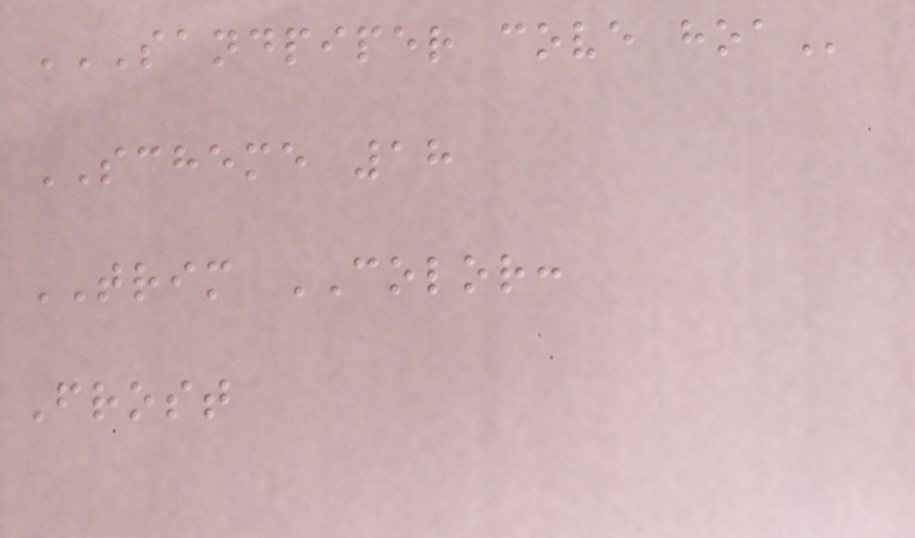SANDPIPER COVE HOA
SCHEME 18
TRIM COLOR:
Frost
